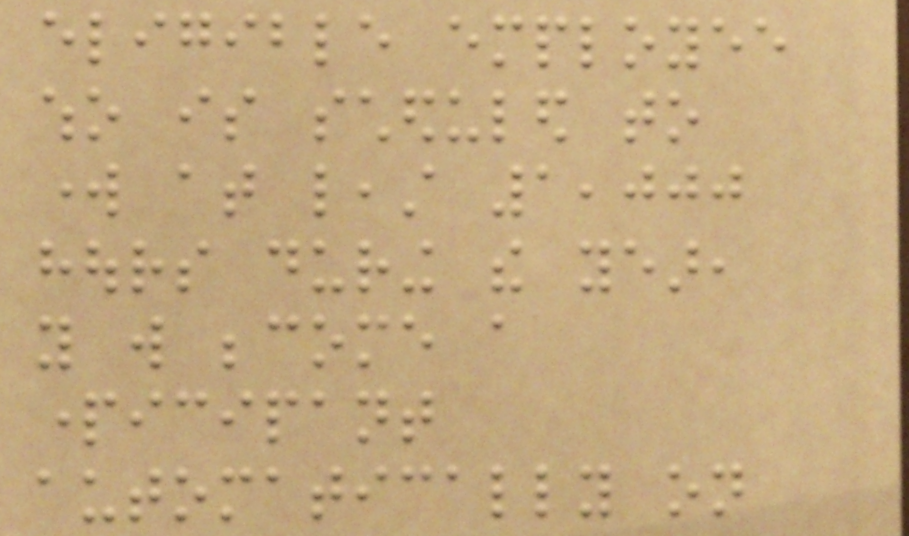eligible employee
who is scheduled to
work at least 1,000
hours during the year,
you will become a
participant
automatically on
